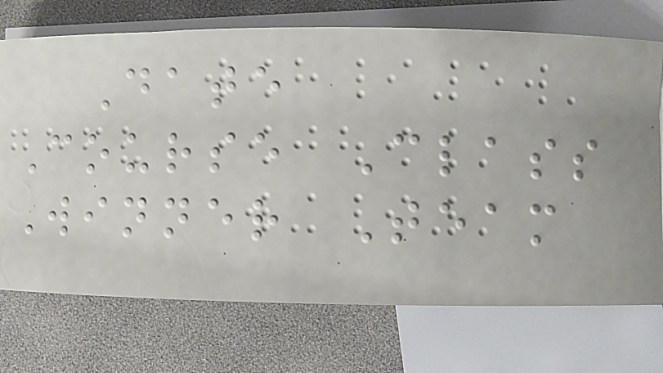Date
Course Class
Winner Team
